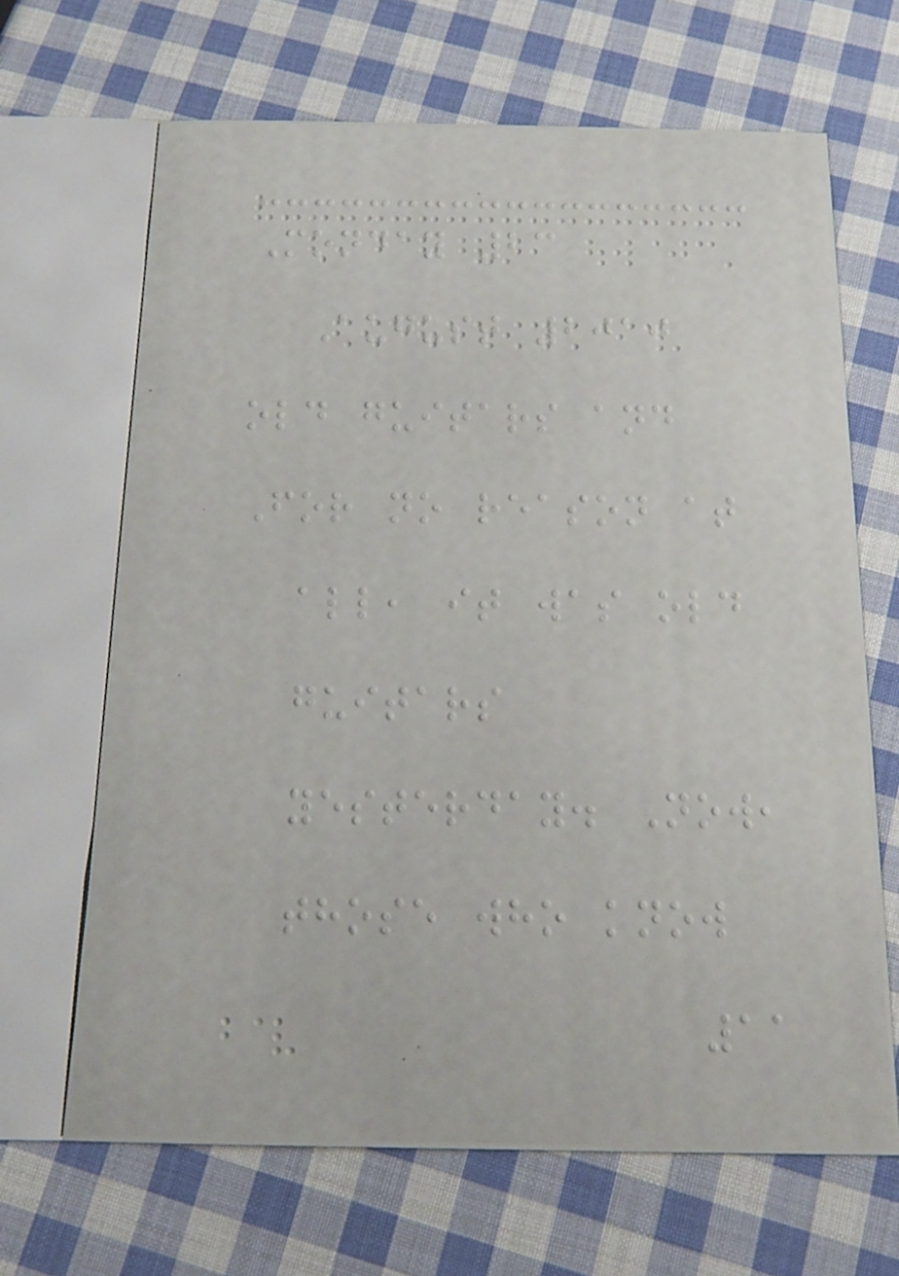Monday 23
August 2010
old guitars and
For no reason at
all, it was old
guitars
yesterday. Now,
those who know
11
